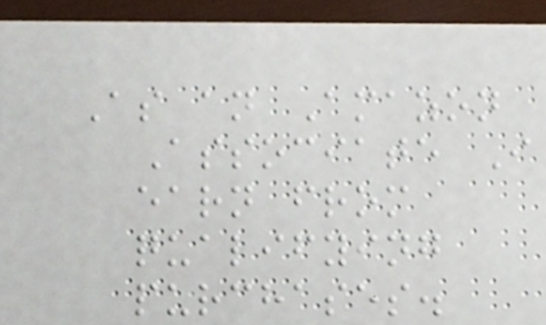As an Amazon
Associate I
earn from
qualifying
purchases.
